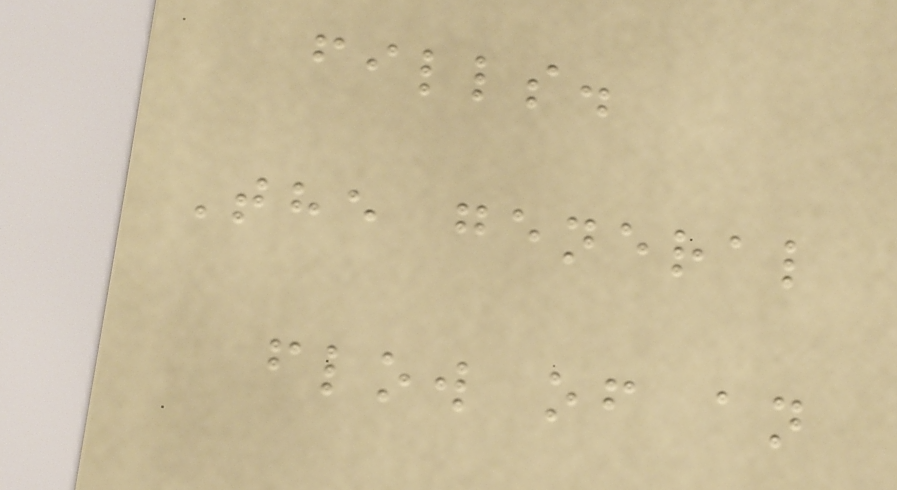fills.
The general
flow of an
